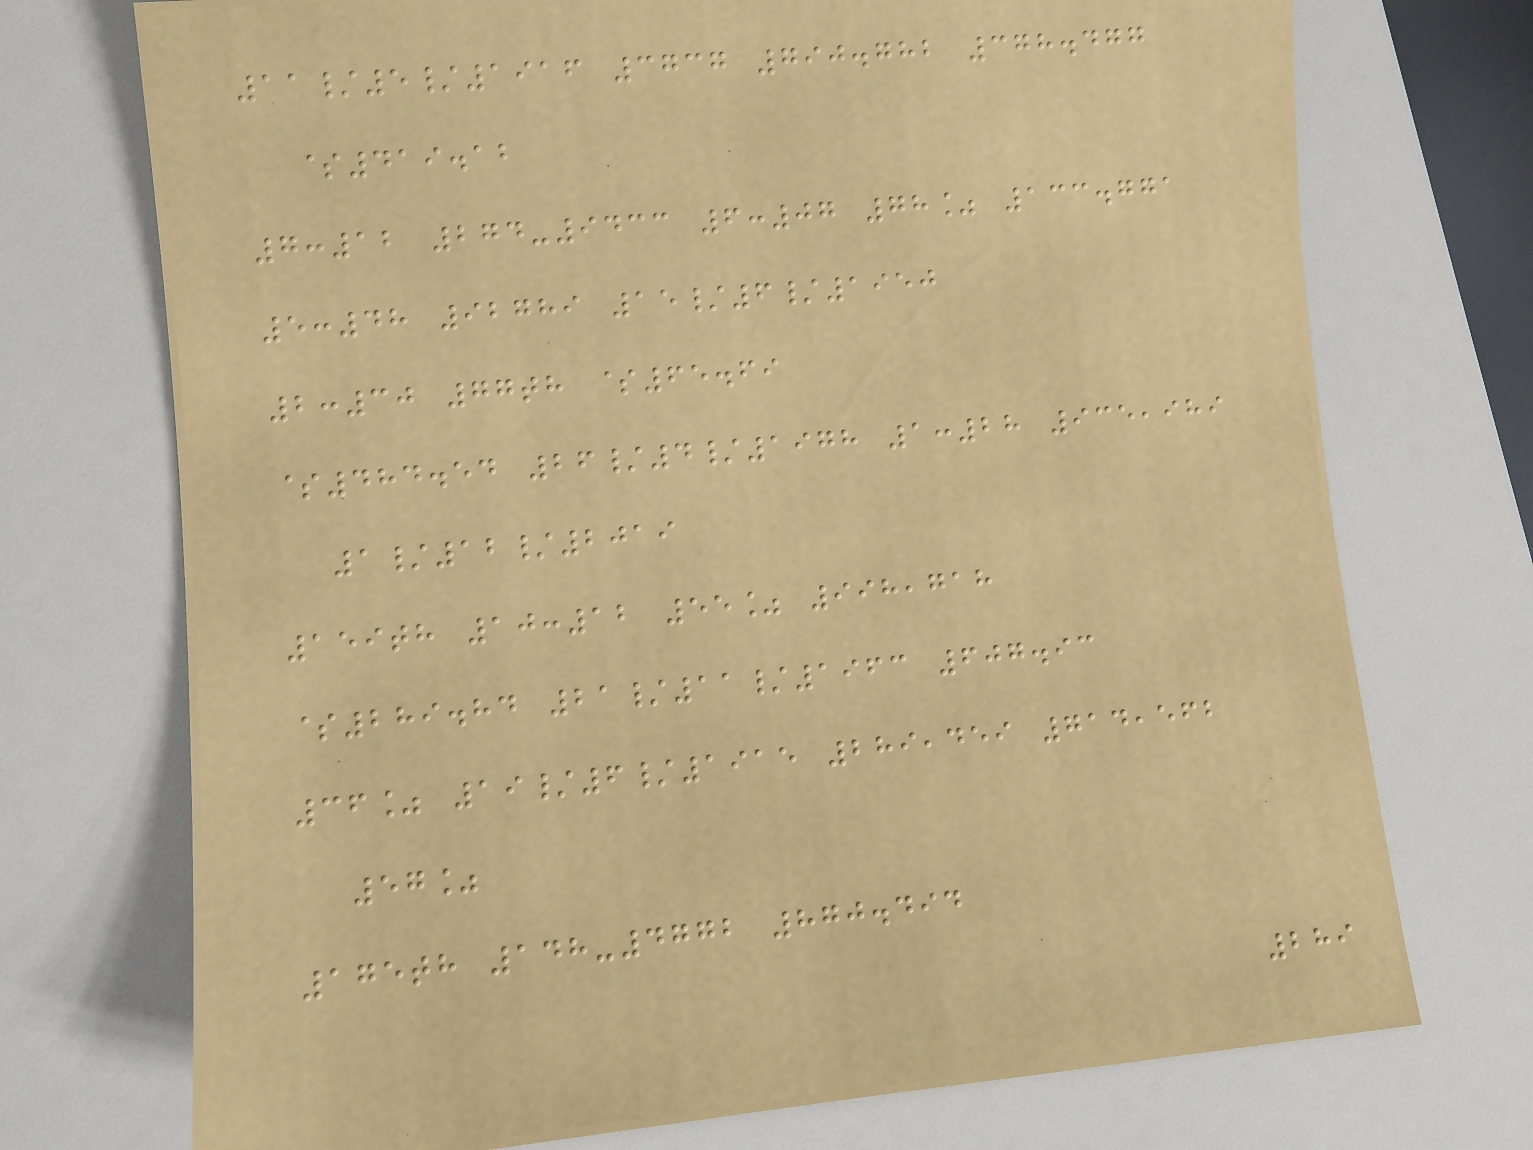11/5/1916 3737 790.782 378.477
$419.12
7:12 274-9433 6:07 78% 133.771
5:48 92789 15/6/1950
2:30 77th $65.69
$484.54 26/4/1978 1:28 935,989
1/12/2019
159th 10:12 55% 998,718
$289.84 21/11/1963 607.93
36% 19/6/1915 289,459 714,562
57%
175th 148-4772 870.494
289
